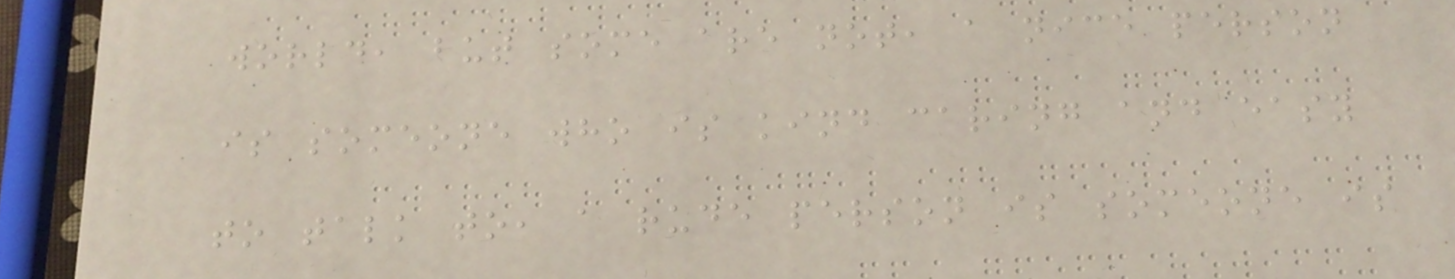world, but some are not, a nice person
is someone who is kind caring and easy
to talk to, a rude person is someone is
